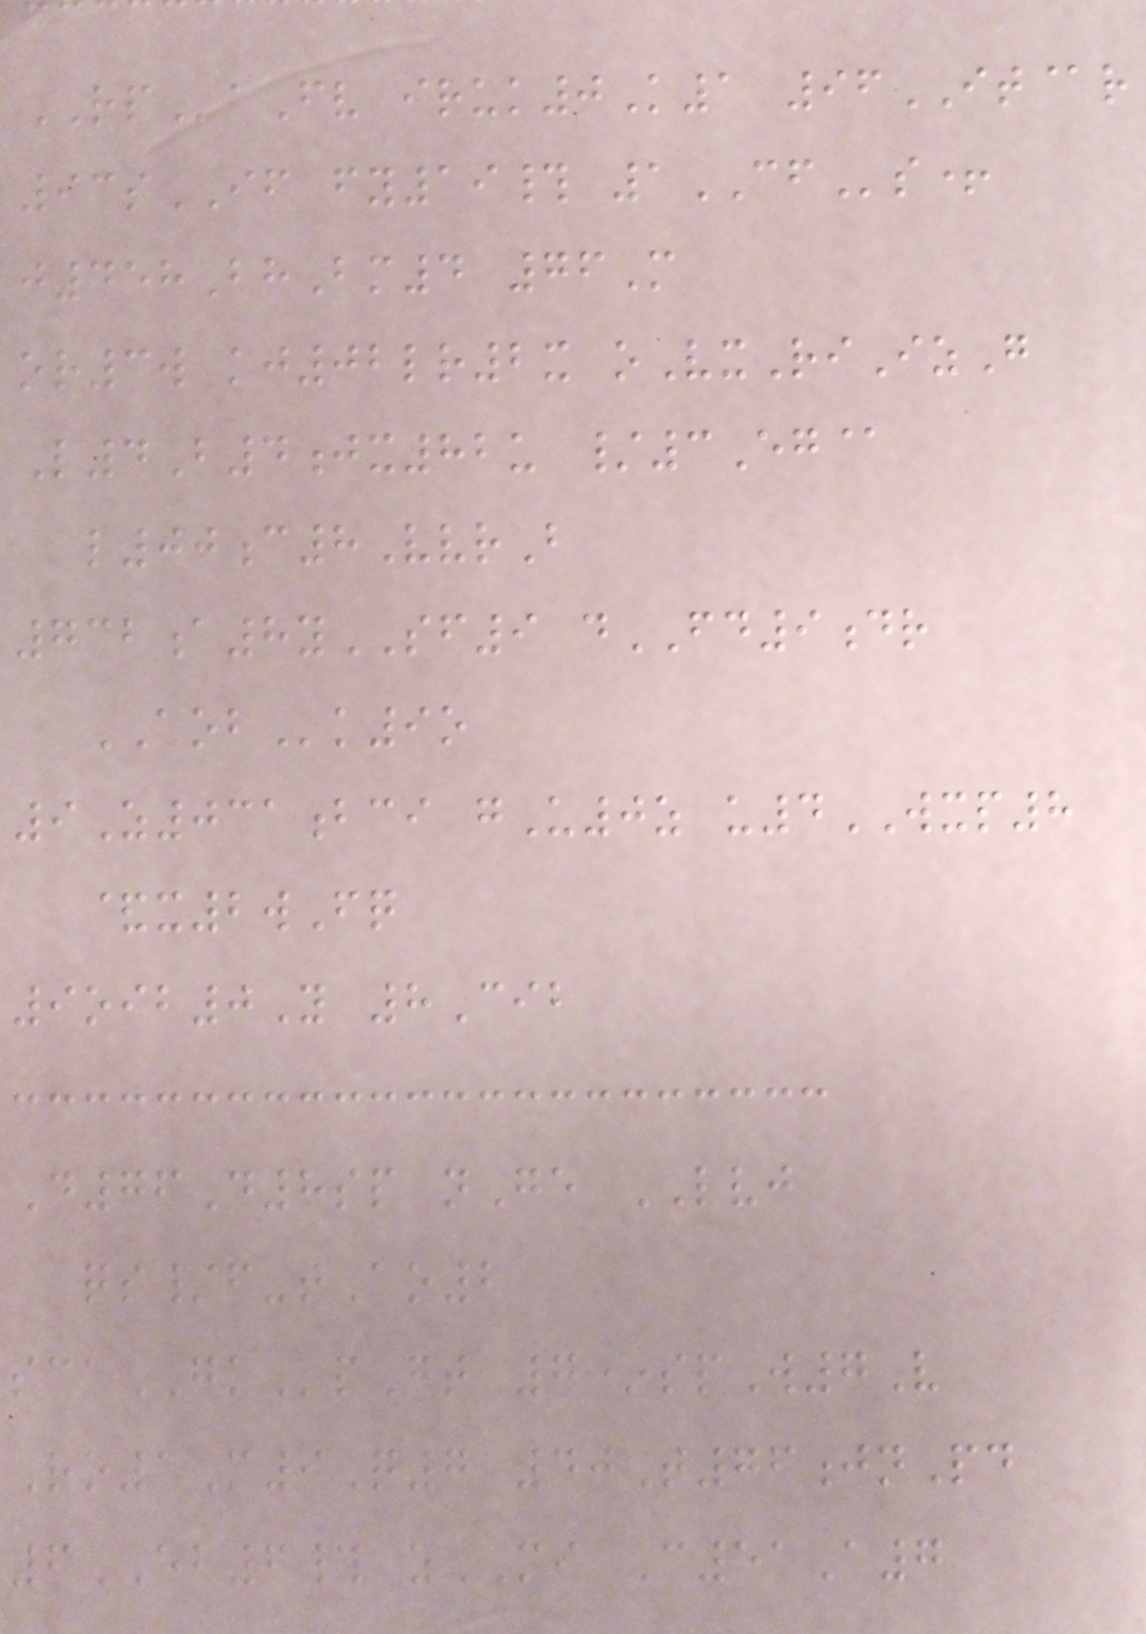RPaFv iruk0K1 96IT@r
93sIF fy19# 1CFs+
j458BhBm4 76M
or3w kj02lr2x oVxRiIzG
L4B4jx82u /3Eg@
l00c8VvrB
732a8ySF9 dFD9dr
AOBk9o
9Z031bci gU0z u4WXP8
&x2wFq
9oib0Y 8Cib
D76D8sp nGe LVJ
qs/f-tAo2
scaGKpGt 7*spW7V
Ro1M9Q7 40T76jnPd
6EB6# zMI C51A7
